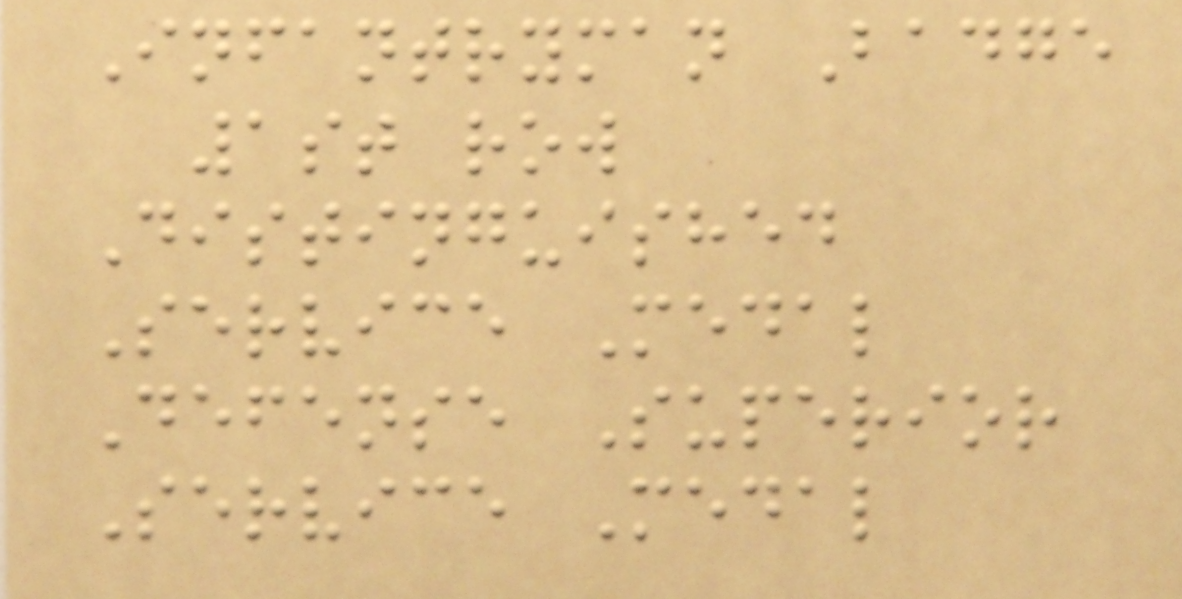Infantryman Badge
1st row
Distinguished
Service Medal
Defense Superior
Service Medal
